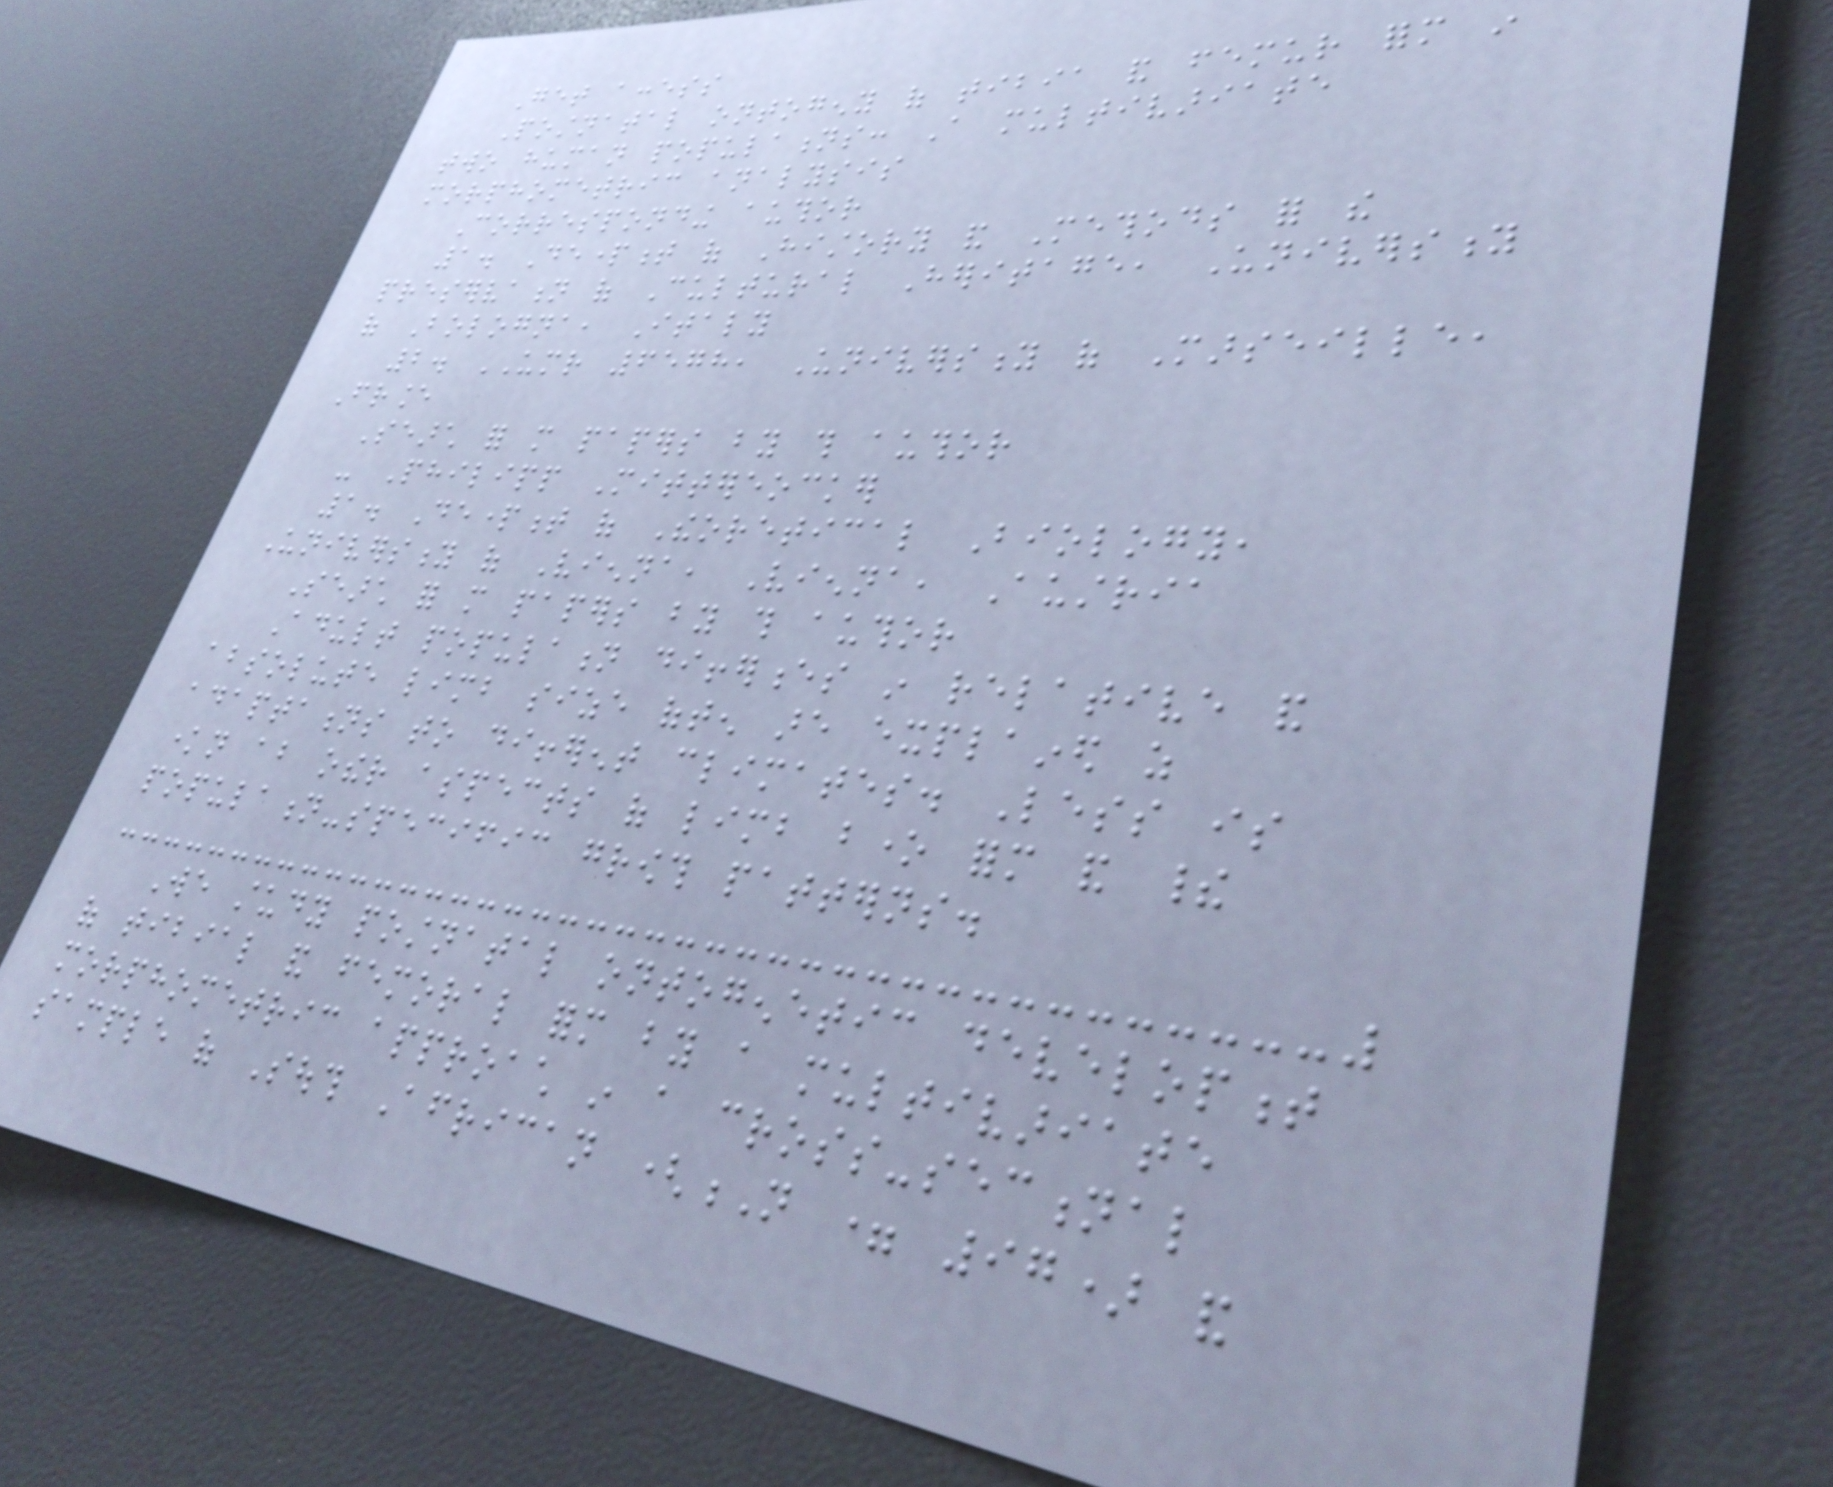Get access
Postnatal ontogeny of tibia and femur form in
two human populations: A multivariate
morphometric analysis
Corresponding author
1. Department of History and Methods for the
preservation of Cultural Heritage, University
of Bologna, Italy
2. UMR 6578, University of Marseille,
France
Search for more papers by this author
- Philipp Mittereocker
1. Department of Theoretical Biology,
University of Vienna, Vienna, Austria
Search for more papers by this author
Adult population differences in relative and
absolute limb size often are explained as
adaptations to different climates. Less is
known about other aspects of limb bone form and their
population-specific growth patterns.
We study postnatal ontogenetic development
of tibial and femoral form by a multivariate
morphometric approach in a cross-sectional
sample of South African (N = 97) and
